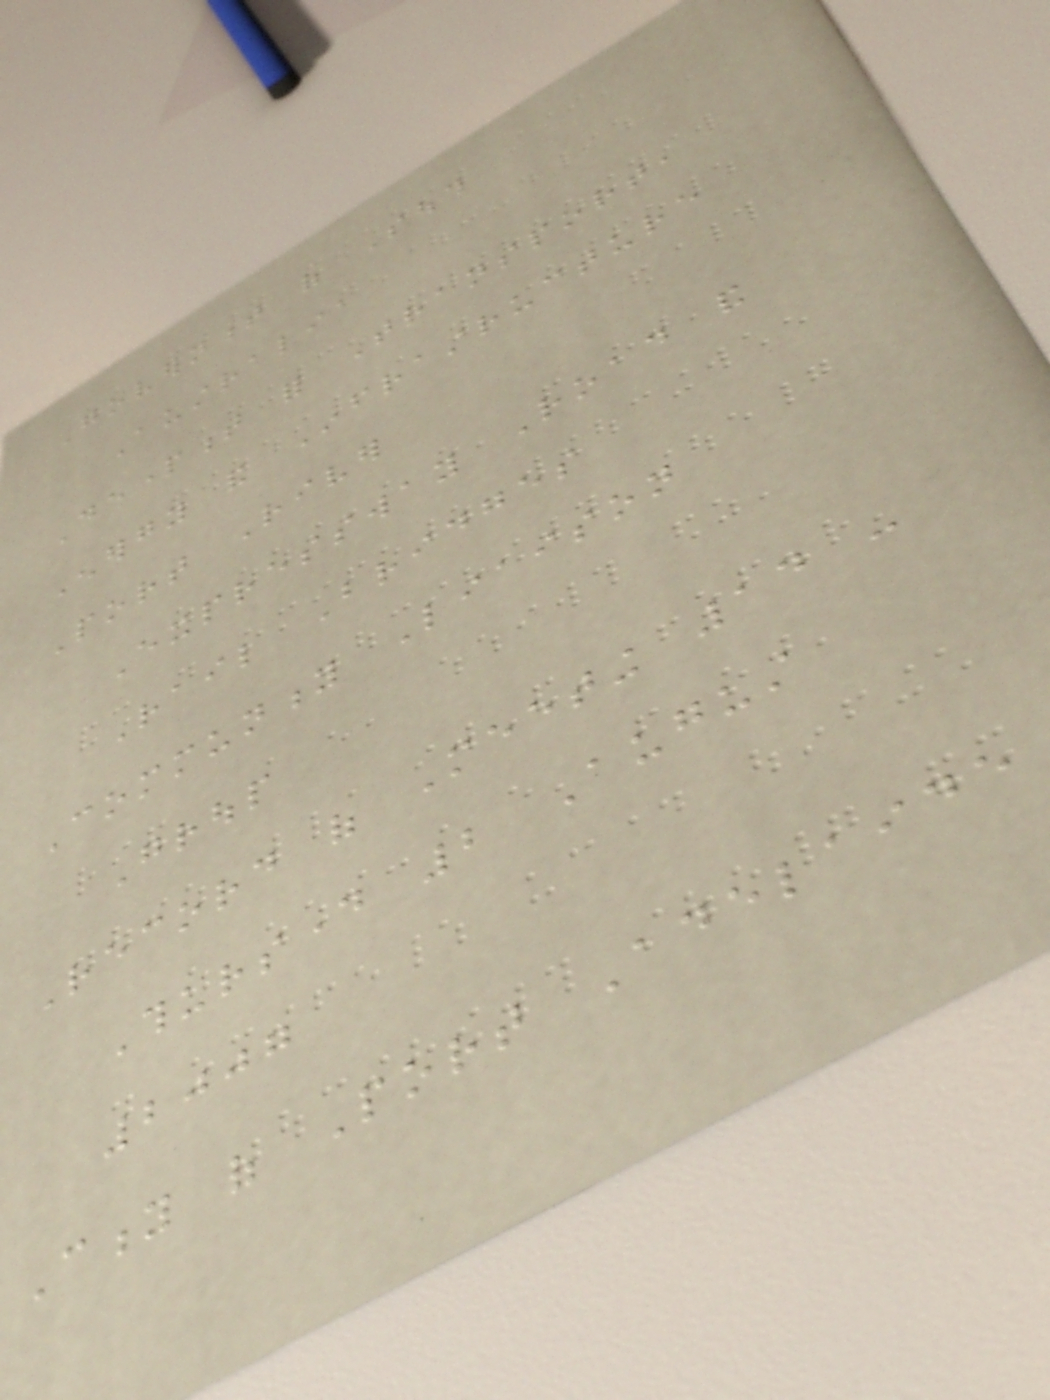Government of South
Australia
Department for Transport,
Energy and Infrastructure
Port River
Expressway Road and
Rail Bridges
Community Liaison
Group
Record of Meeting 14 -
Thursday 2 August
2007
City of Port Adelaide
